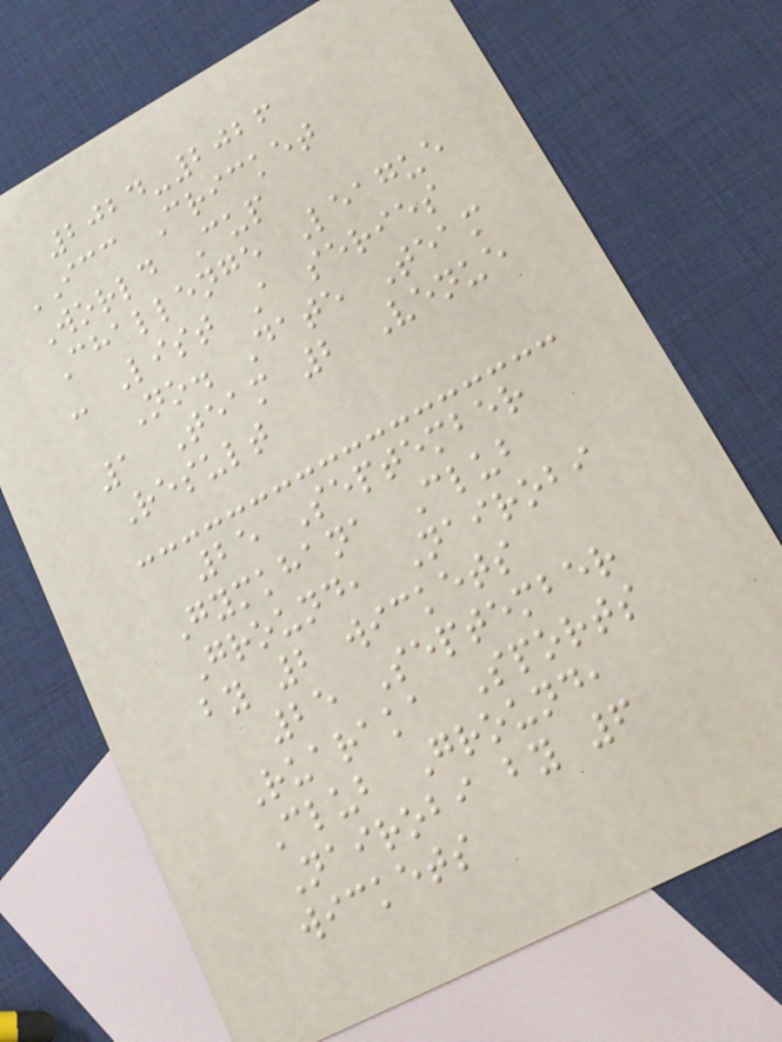2024-2026
ICC Cricket
World Cup
Challenge League
- List A series
No. Date Team
1 Team 2 Venue
Result
25 September
Gymkhana Club
Ground, Nairobi
by 2 wickets
25 September
Ruaraka Sports
Club Ground,
Nairobi by 6
wickets
